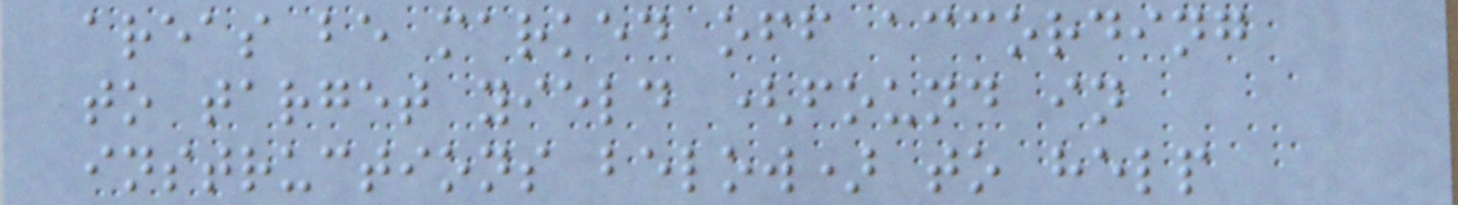areas be marked off according
to target yield (found in
instructions below) to help
